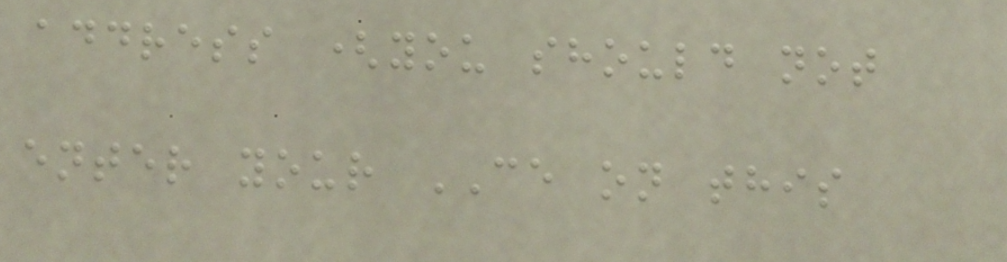address (you should not
enter your CE on this
